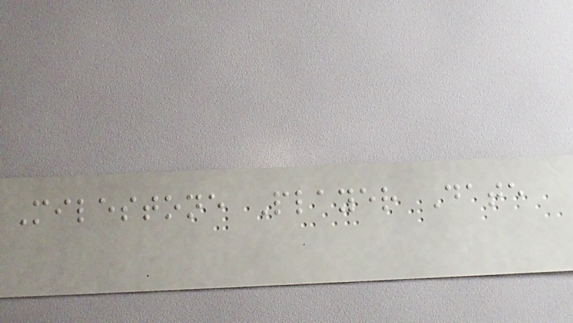Milestone Player Date
